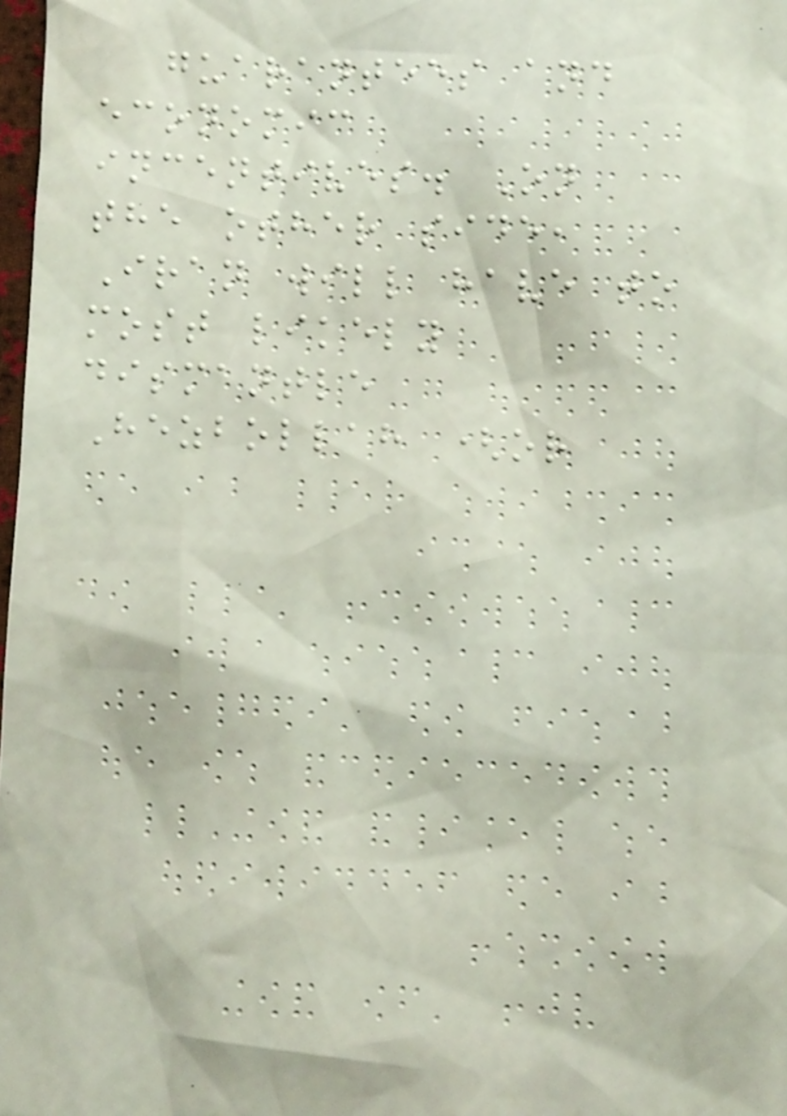guarantees and
economic
incentives. On
the other side,
Iran will have to
most likely
dismantle
Hezbollah (or
